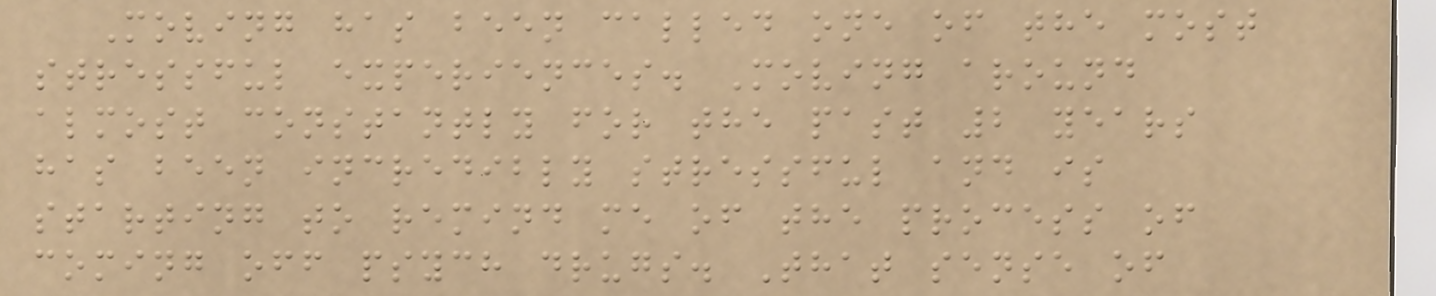Moving has been called one of the most
stressful experiences. Moving around
almost constantly for the past 2 years
has been incredibly stressful and is
starting to remind me of the process of
coming off psych drugs. That sense of
